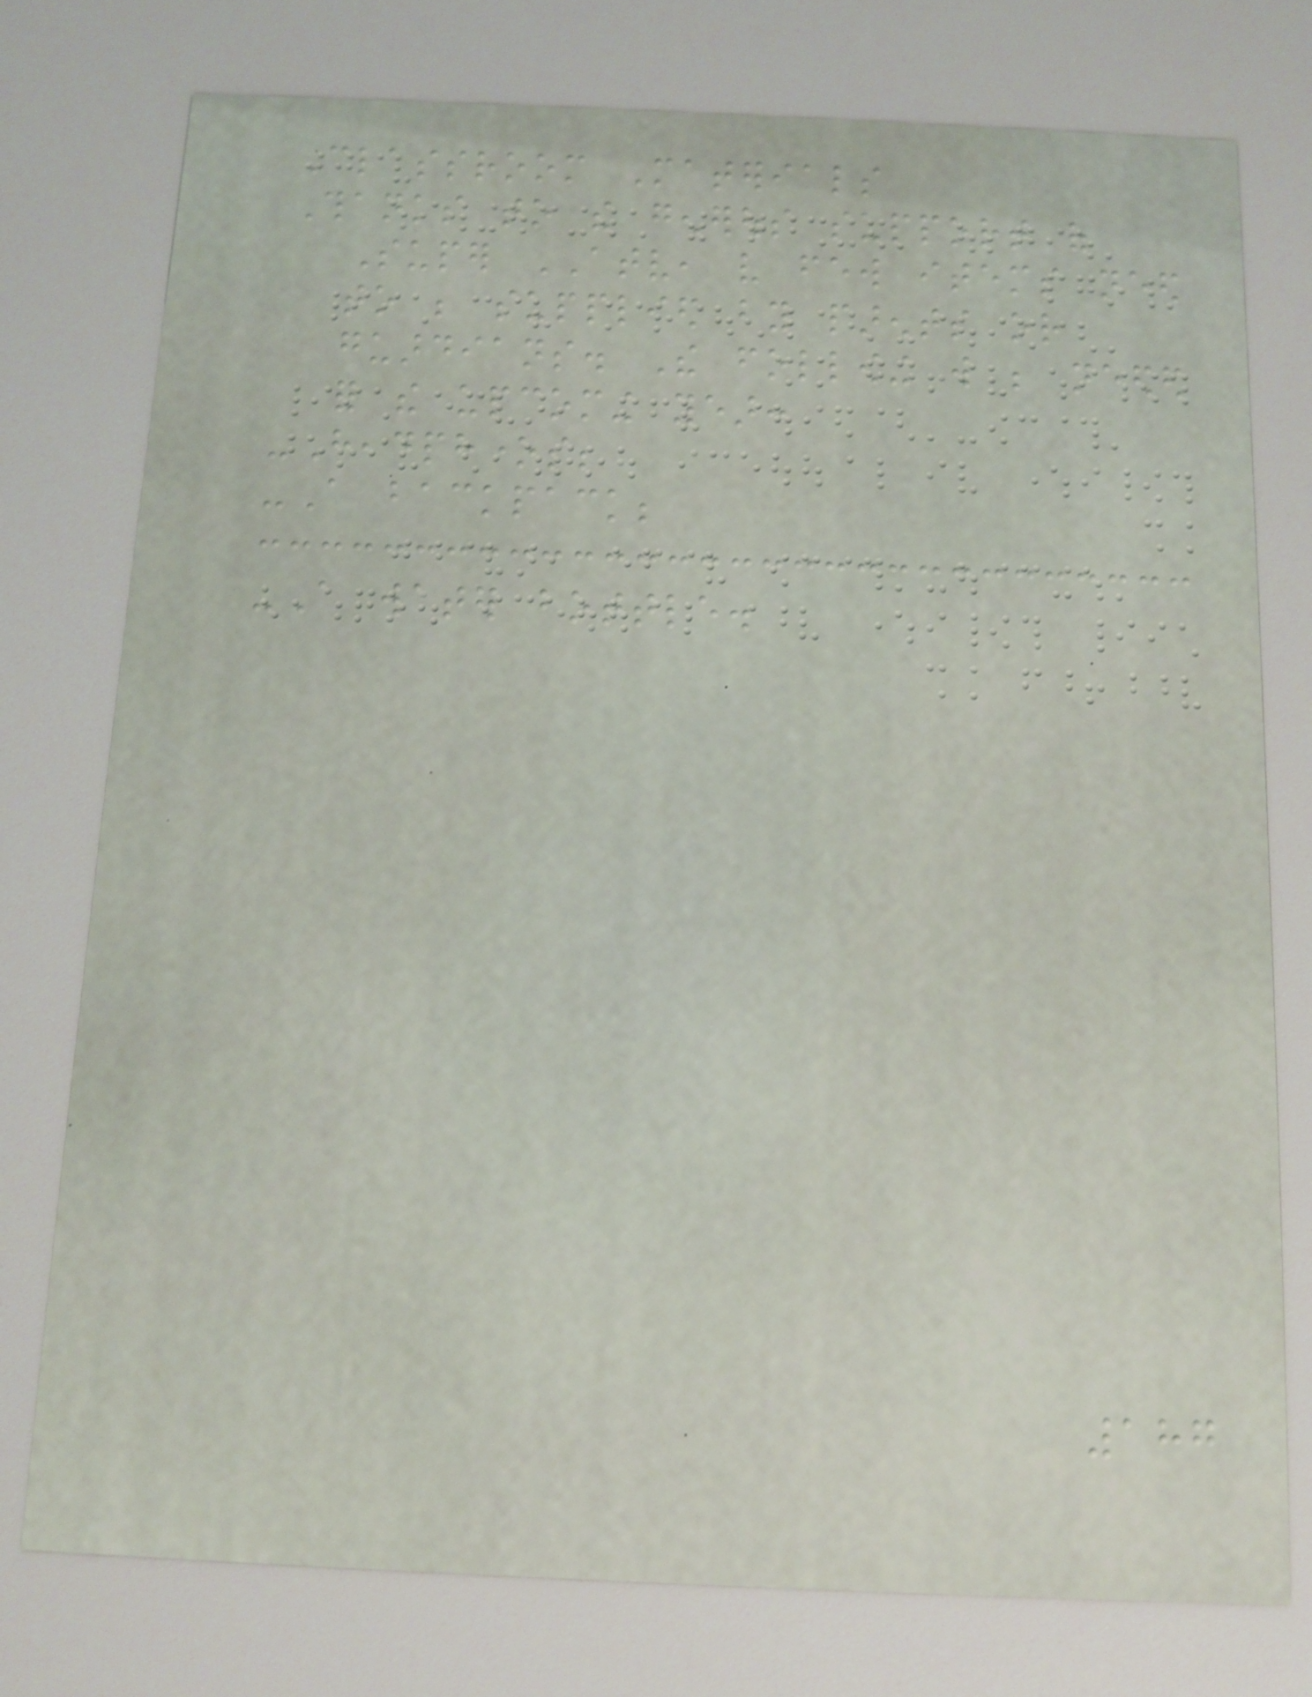Classroom Materials
Thanks to the generous support of
Super ATV, very few items need
to be supplied by parents or
guardians. The following will be needed
for the upcoming year:
-Headphones;
-A backpack;
-A water bottle.
187
